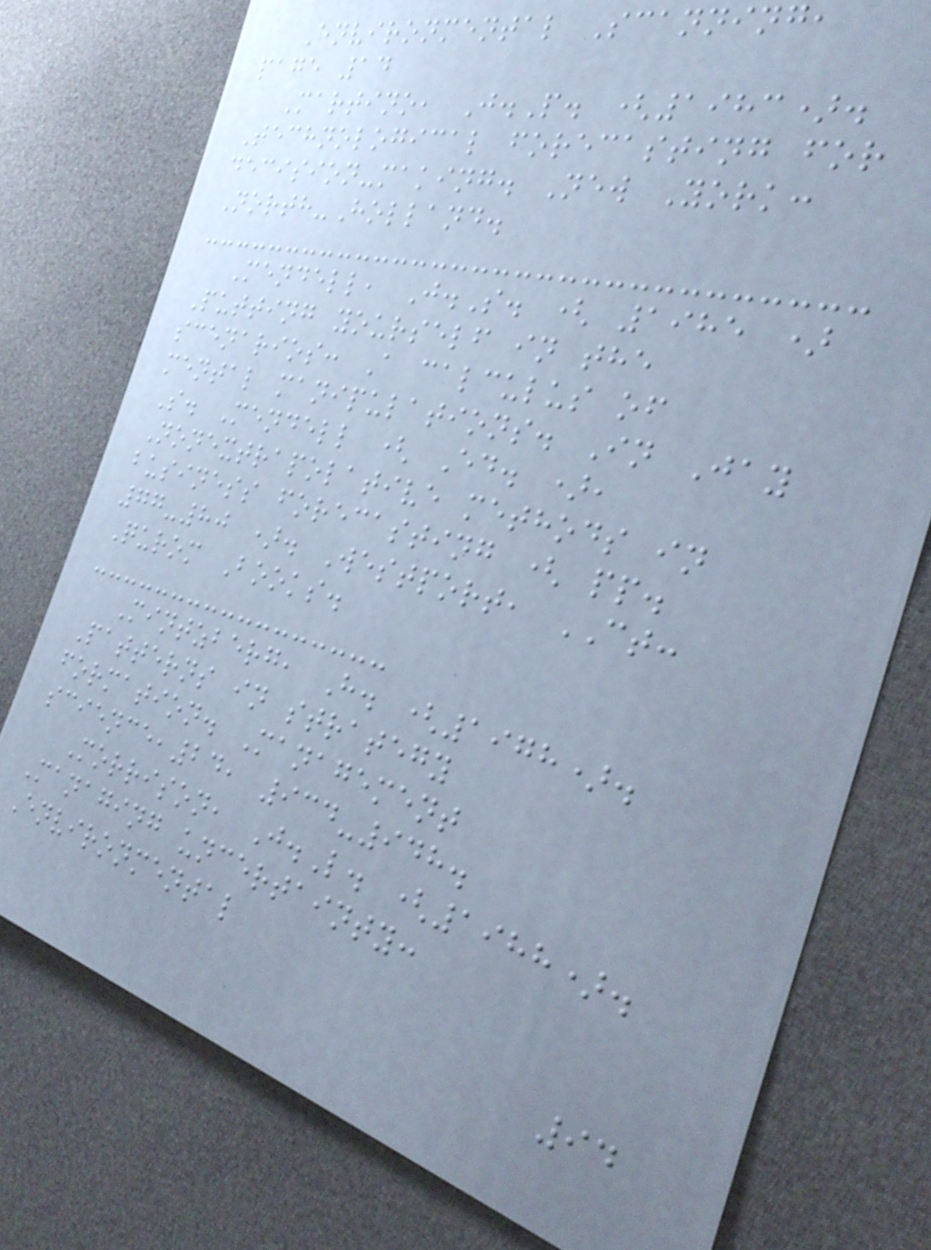Environmental Scanning,
page 14
Martino, J.P. (1983).
Technological forecasting for
decision-making. New York:
North-Holland.
Mendell, J.S. ( 1985 )
Putting yourself in the
scenarios: A calculus of
mental manipulations. In Jay
S. Mendell ( Ed. ),
Nonextrapolative methods in
business forecasting ( pp.
77-80 ). Westport, CT:
Qurom Books.
Mintzberg, H. (1978).
Patterns in strategy
formation. Management
science,24, 934-948.
Morrison, J.L. (1988).
Managing uncertainty:
Environmental
94
